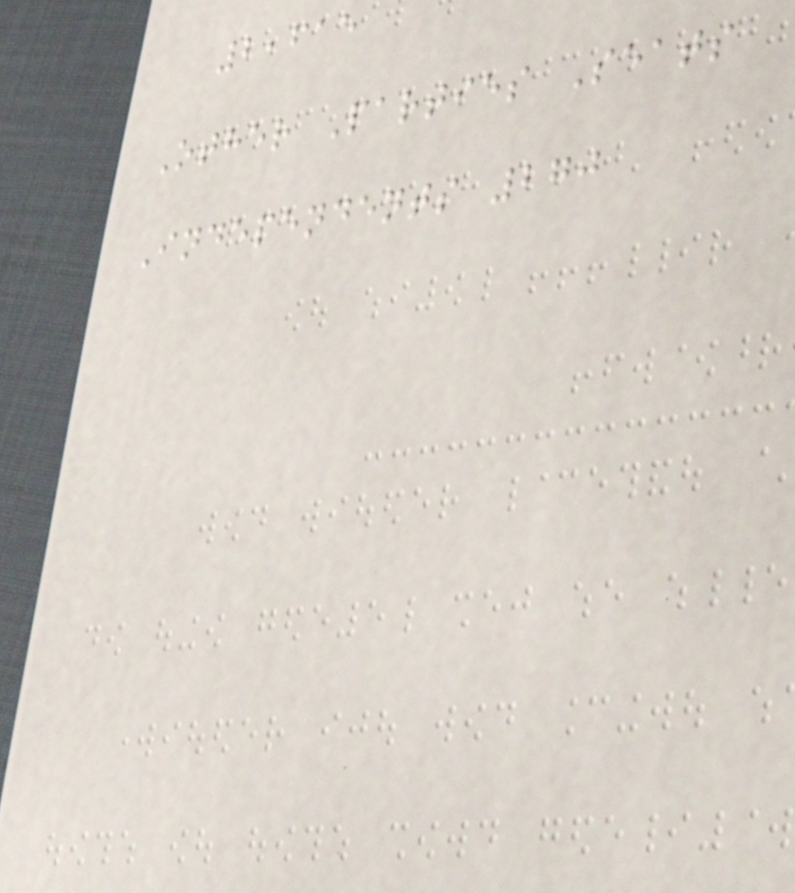2,615
Other Parties Seats
Independents 270
